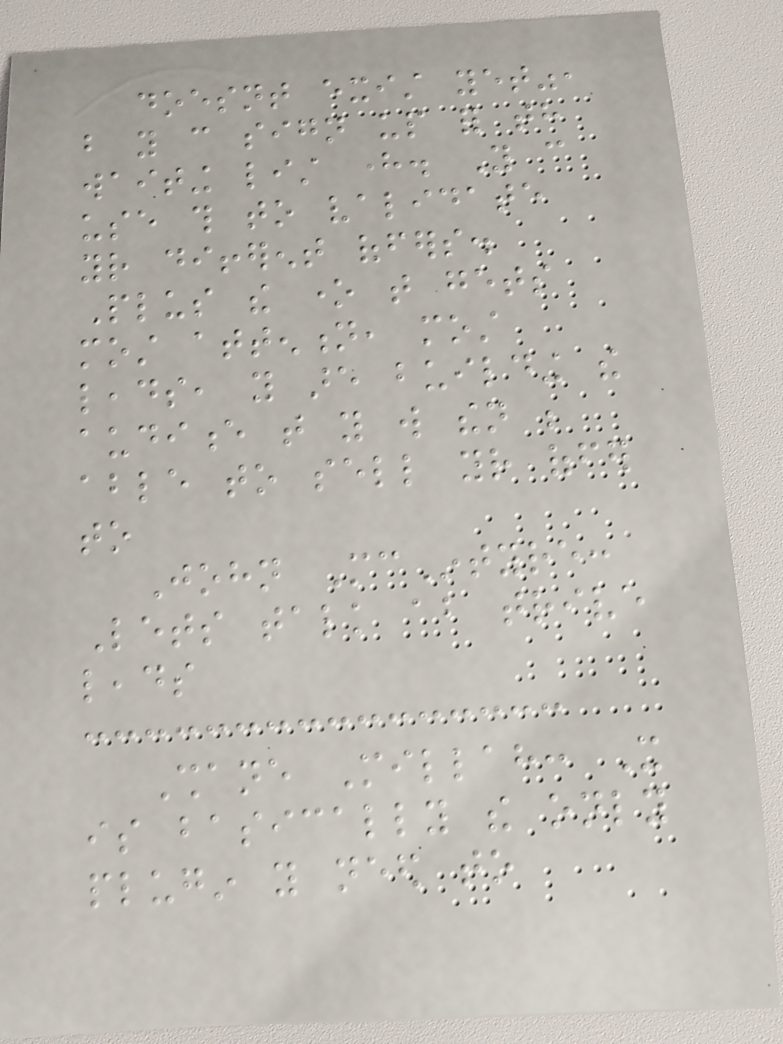doesnt exist yet",
but you can sign up for th
waiting list here. You can
use this to validate
your different offers.
Plus the one that gets
most attention, most
leads, you are building the
audience that you will then be
able to sell your offer
to
John McIntyre:
Lets talk about trive
leads
Shane Millah: It
is basically the only
plugin you need to
